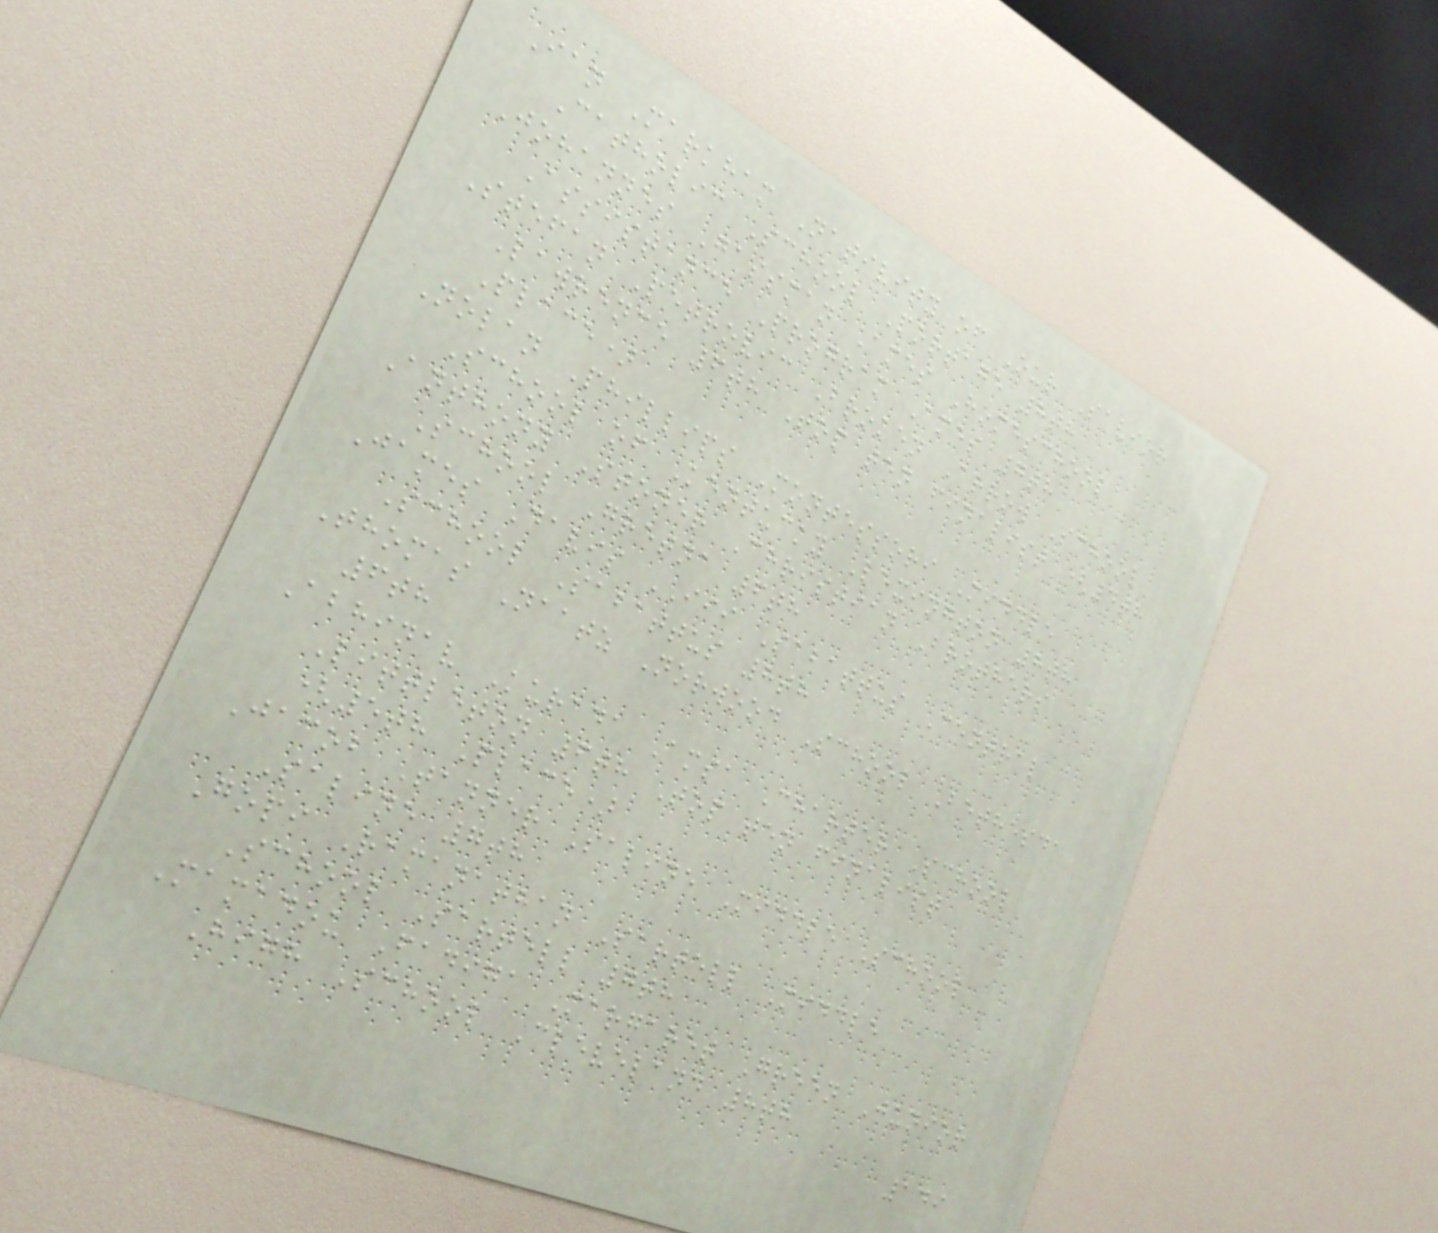Ian Markham Nativity of Our Savior
Catholic School Portage 8th
Johannes Gassman Ames Homeschool
Assistance Program Ames 7th
Stefan Petrovic Broken Arrow School
Lawrence 6th Top ten finalist (4th
Place)
Nolan Phillips Montessori Middle
School of Kentucky Lexington 8th
Anthony Stoner Christian Brothers
School Gretna 6th
James Davis III Sabattus Central
School Sabattus 8th
Thomas Naatz Norwood School Bethesda
6th
Abhinav Kurada Amsa Charter School
Littleton 6th Top ten finalist
(5th Place)
Jacob Tanner Saline Middle School
Saline 7th
Gopi Ramanathan Sartell Middle
School Sartell 7th
Mamadou Fadiga Margaret Green Junior
High School Cleveland 8th
149
